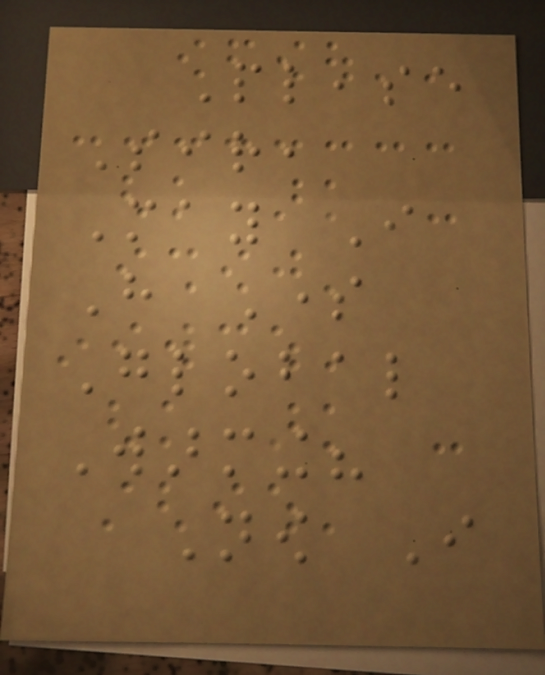Please
Sir,
May I
Have Some
Global
Warming?
Now I
